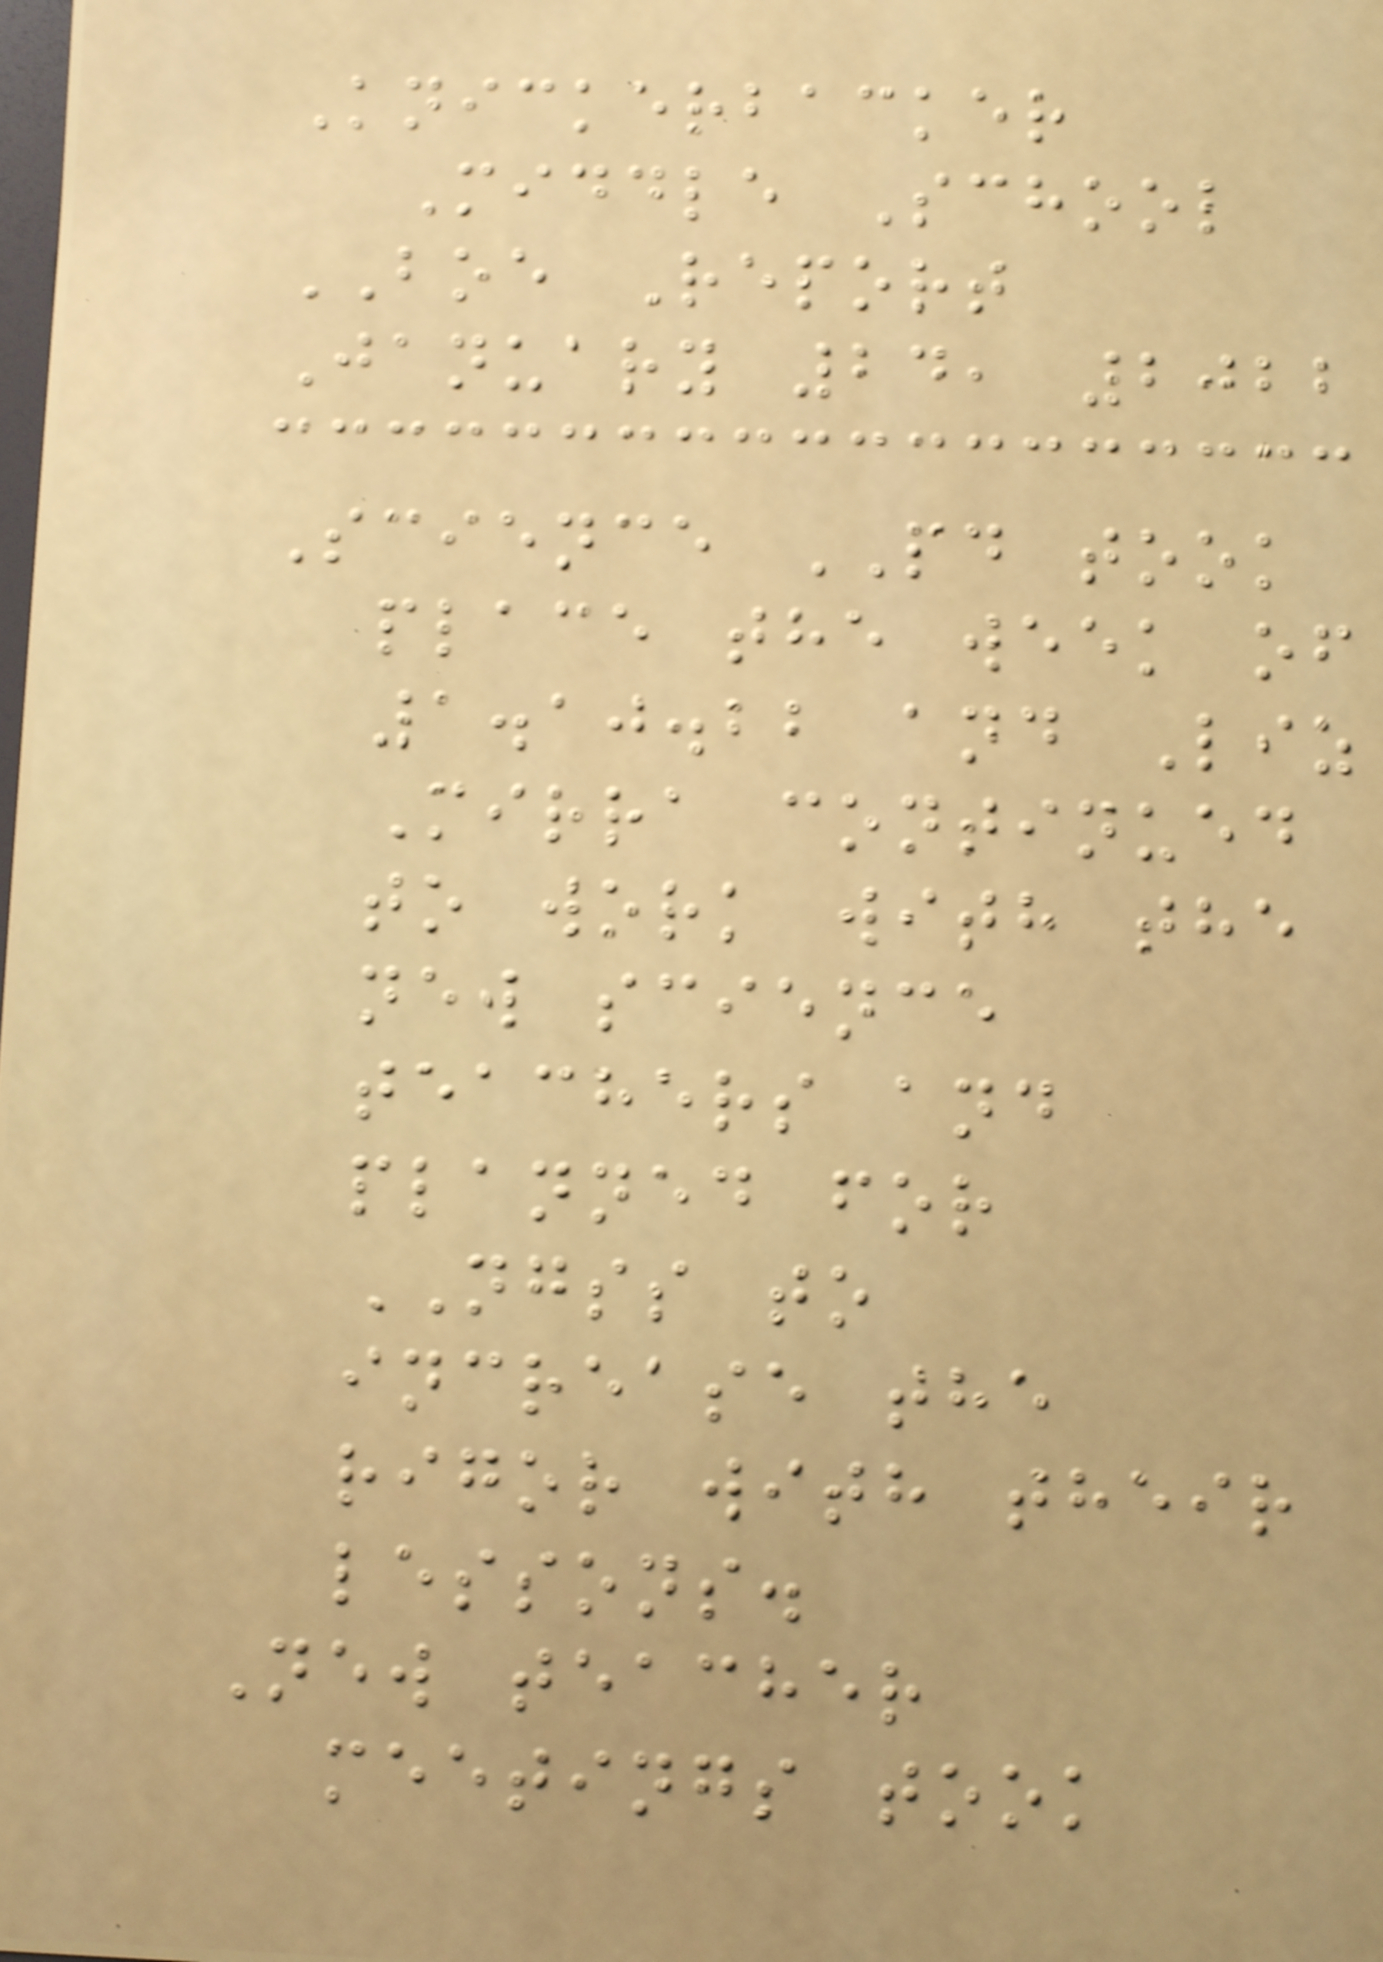Knickerbacker
Middle School
BOE Report
January 24, 2022
Science PD took
place the week of
1.10.22 and Liz
Mirra continued
to work with the
new science
teachers and
planned for
NGSS to
increase the
rigor with their
lessons.
New teacher
meetings took
